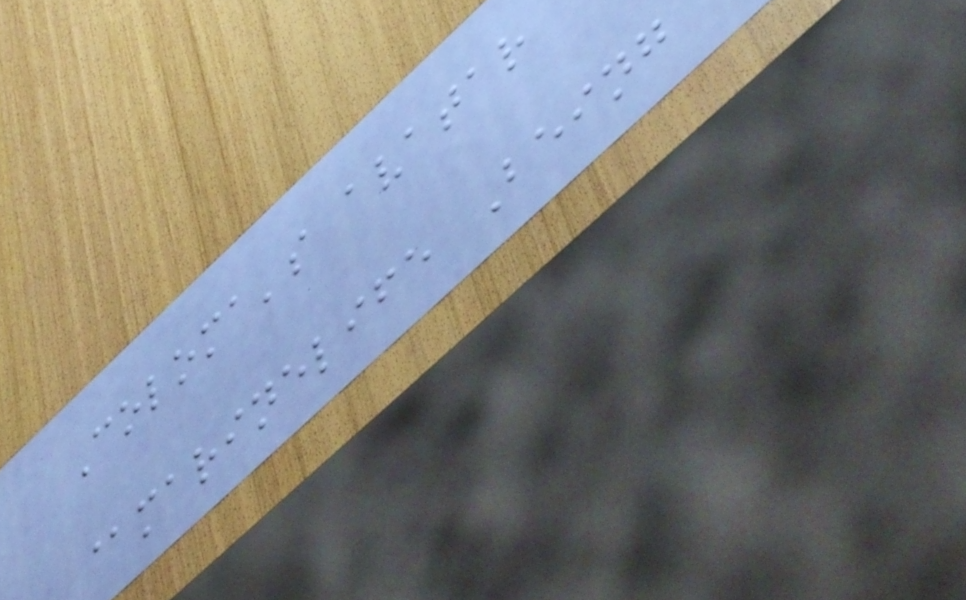Coloma's avatar
@marinelife Being
